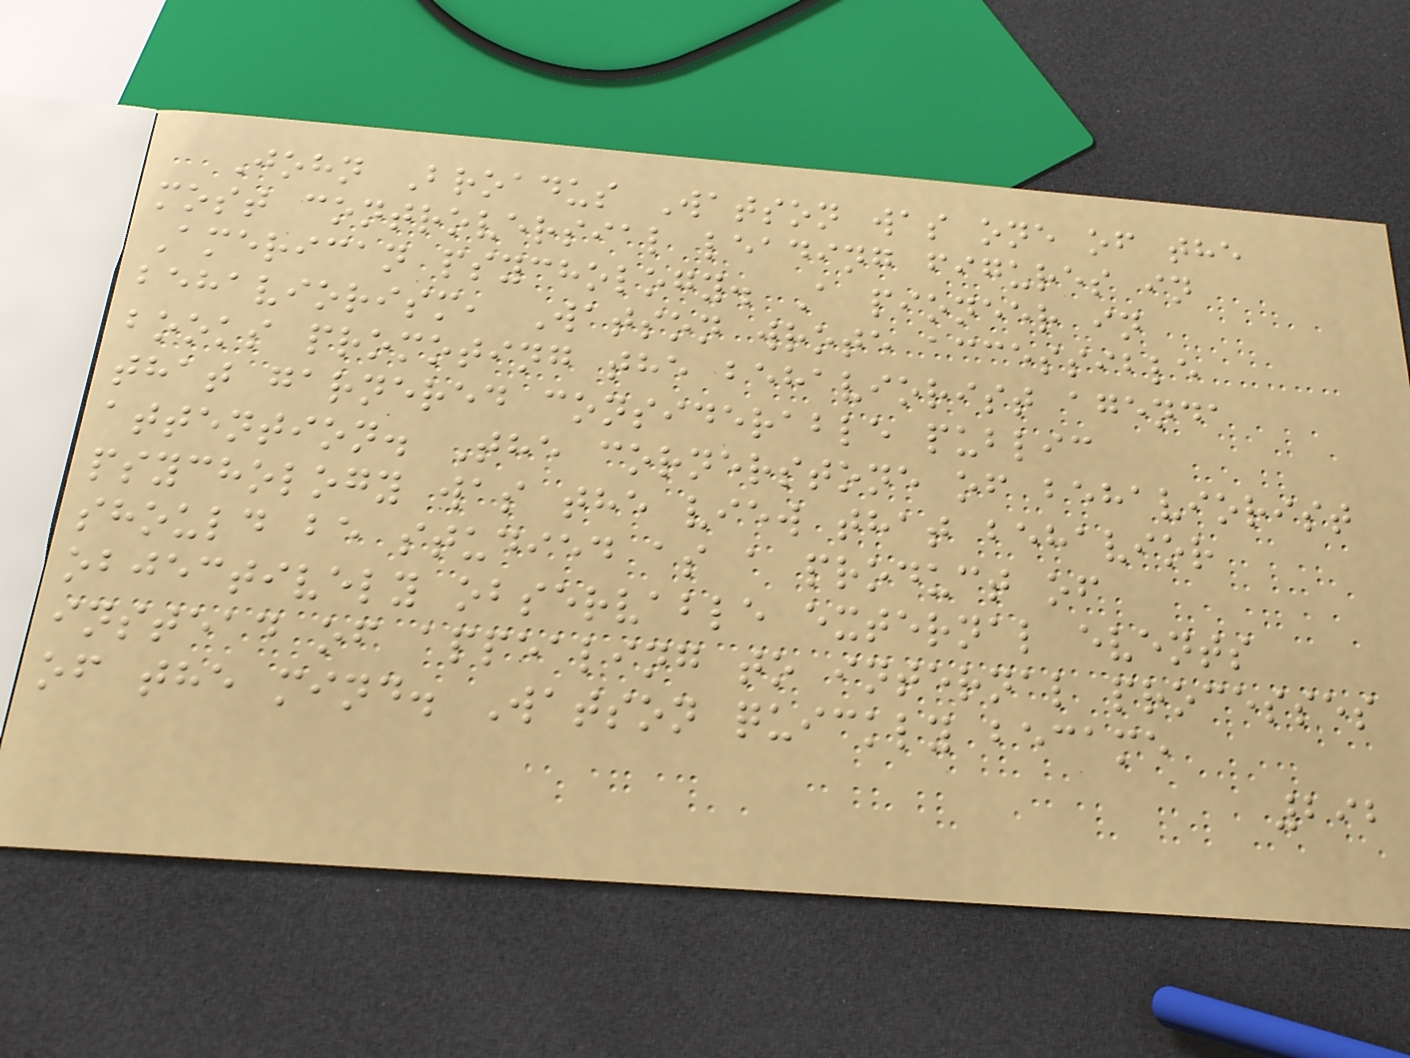John Broadus Watson was one of the
most controversial leading figures in
American psychology. A pioneer in
behaviorism, Watson wrote accessible
books promoting the behaviorist agenda
that garnered considerable public
attention. The cornerstone of behaviorist
psychology was the view that behavior
should be studied as a product of
objectively observable external events
instead of appealing to internal processes
of the mind. Watson quickly became
292
